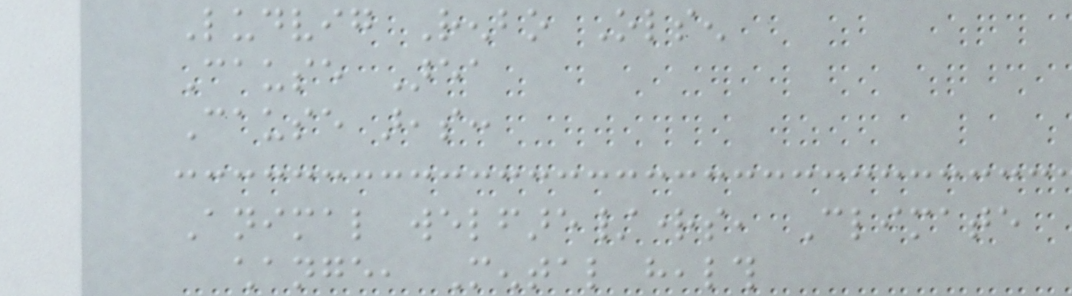Ludvig Renbo Olsen
Cause Area
Cause areas:
Animal welfare/rights, Climate
change, Mental health
